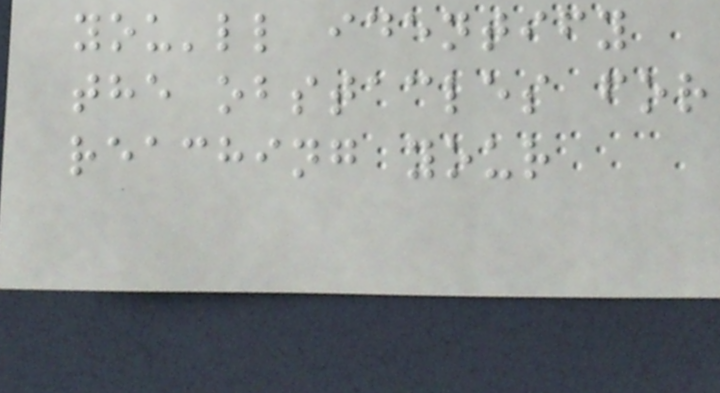you'll identify
the obstacles for
reaching your
